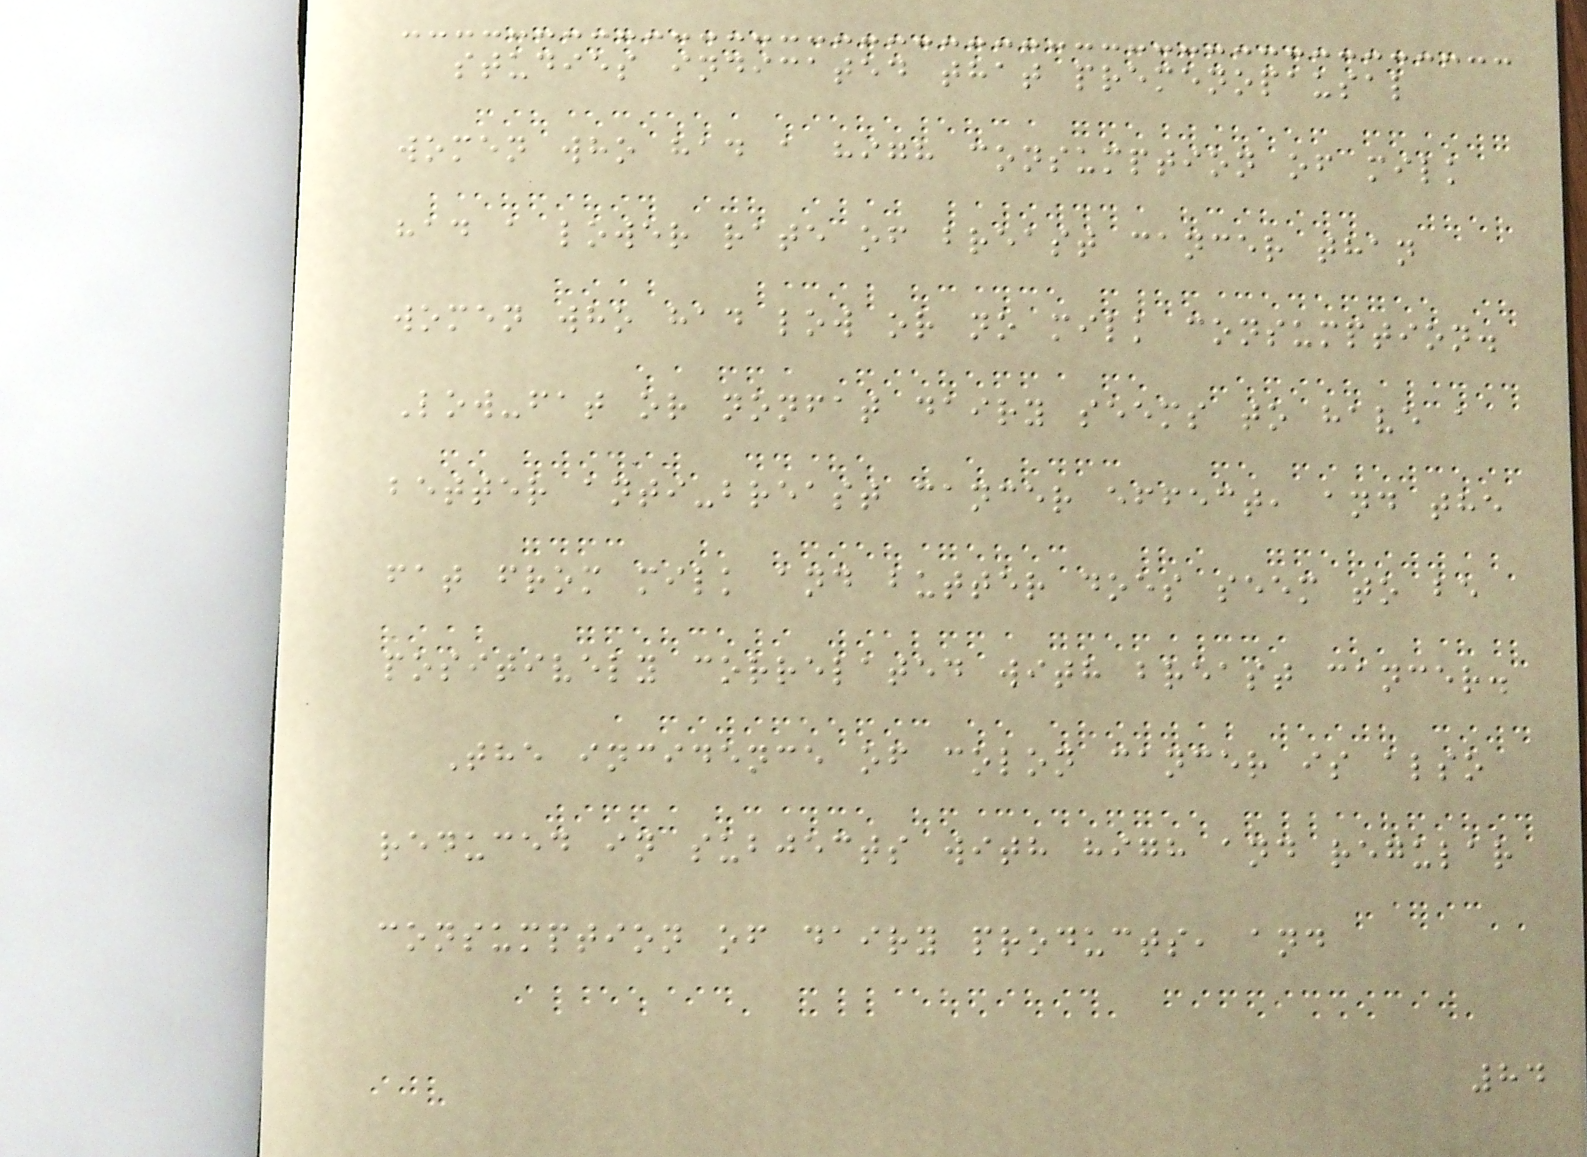studies indicated that premenopausal
women who had a high consumption of milk
had a lower rate of breast cancer than
women who had low or no milk consumption.
Low-fat or nonfat dairy seems to have a
better anti-breast cancer effect, and the
fat from milk and butter does seem to be
positively correlated with breast cancer.
The incidence of colon cancer is also
reduced in subjects with high and regular
consumption of dairy products, and
84
